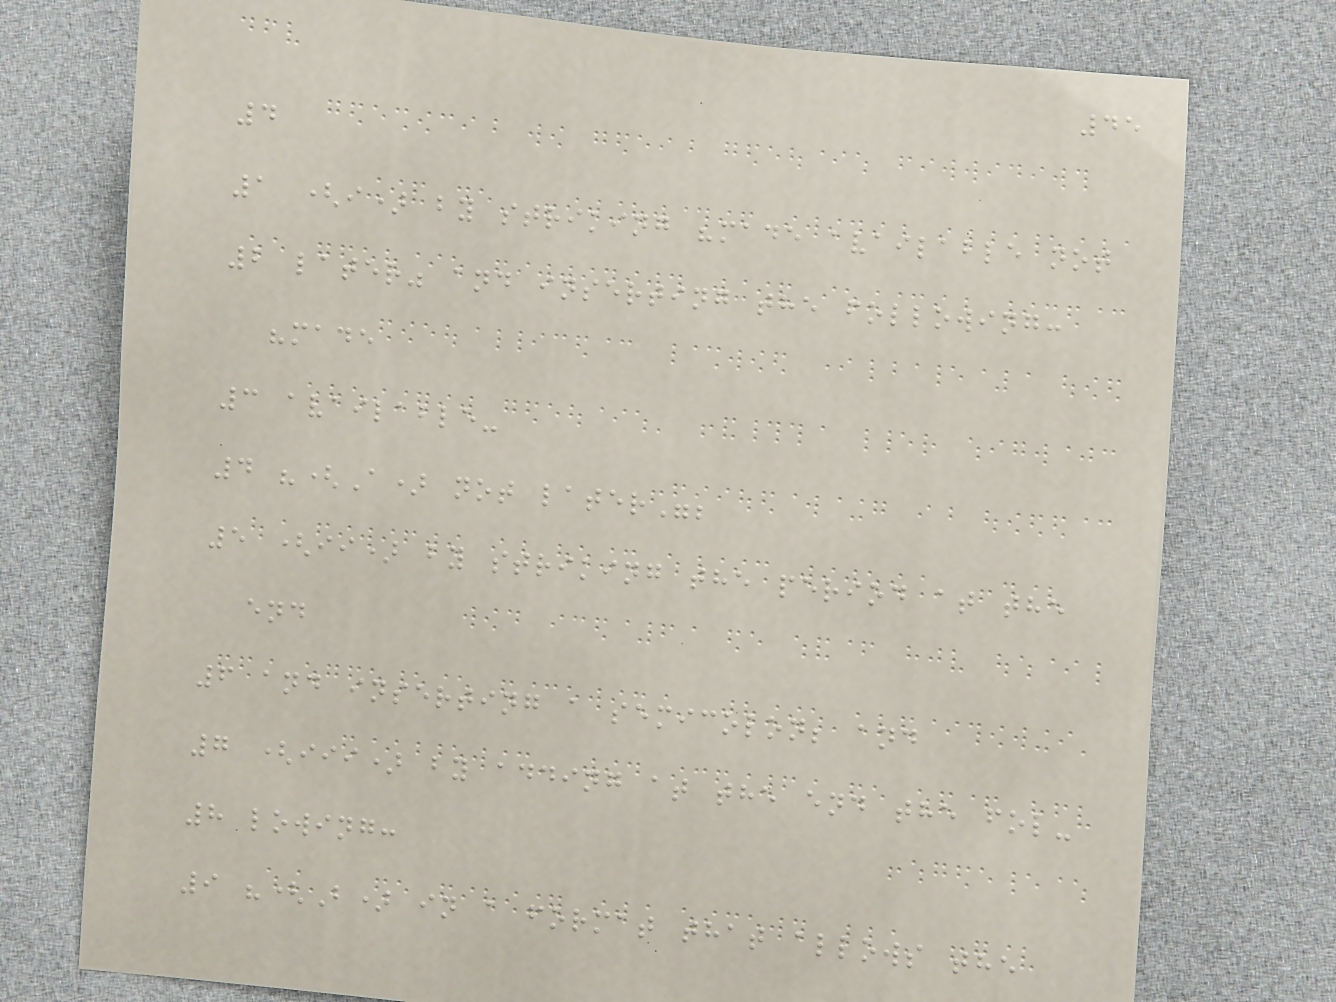45
4
1 (i) by striking "made available not
2 later" and inserting the following:
"made
3 available-
4 "(A) not later";
5 (ii) by striking the period at the
end
6 and inserting a semicolon; and
7 (iii) by adding at the end the fol-
8 lowing:
9 "(B) in a format that allows the
